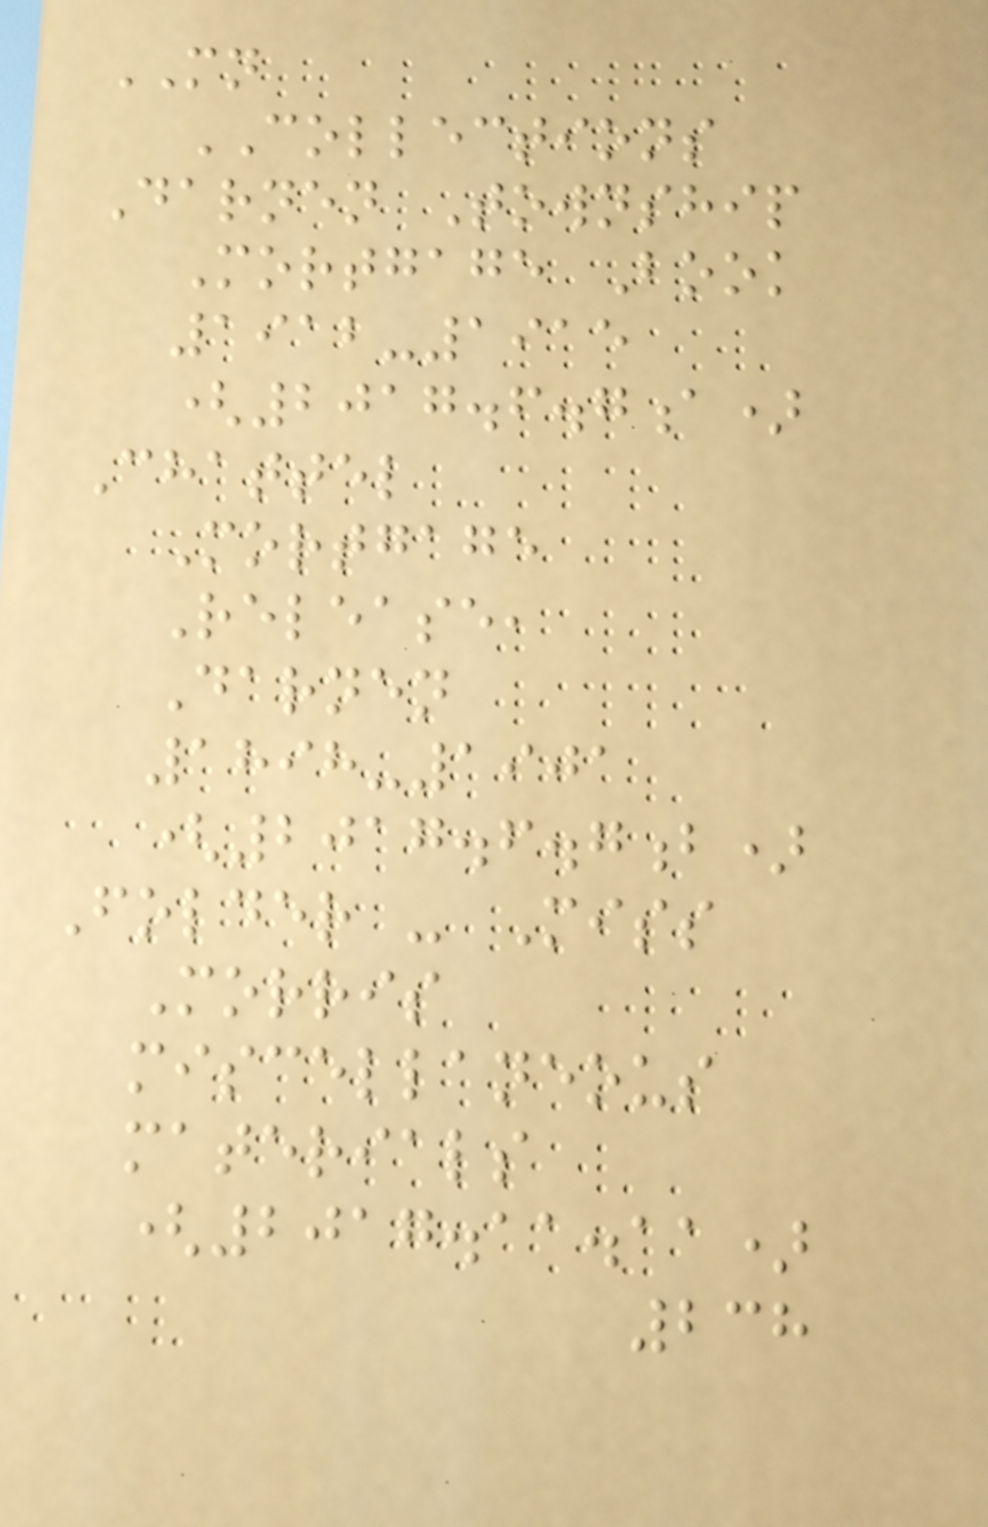MN
COLLECTIONS
Darnen Township
Mortgage Book
1912-1915
(2017.6.7a)
Chattel
Mortgage
Release,
Darnen
1898-1901
(2017.6.7b)
Folder - Miss
Morris
miscellaneous
materials
(2017.11.11)
238
